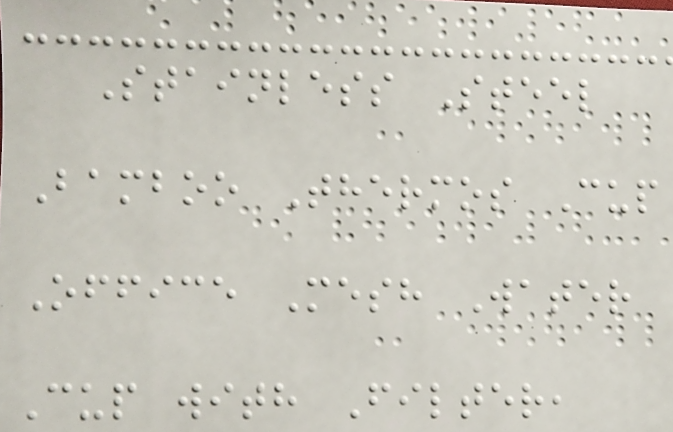Stainless Steel
Bamboo Thermos Cup
Office Mesh Water
Cup with Filter,
